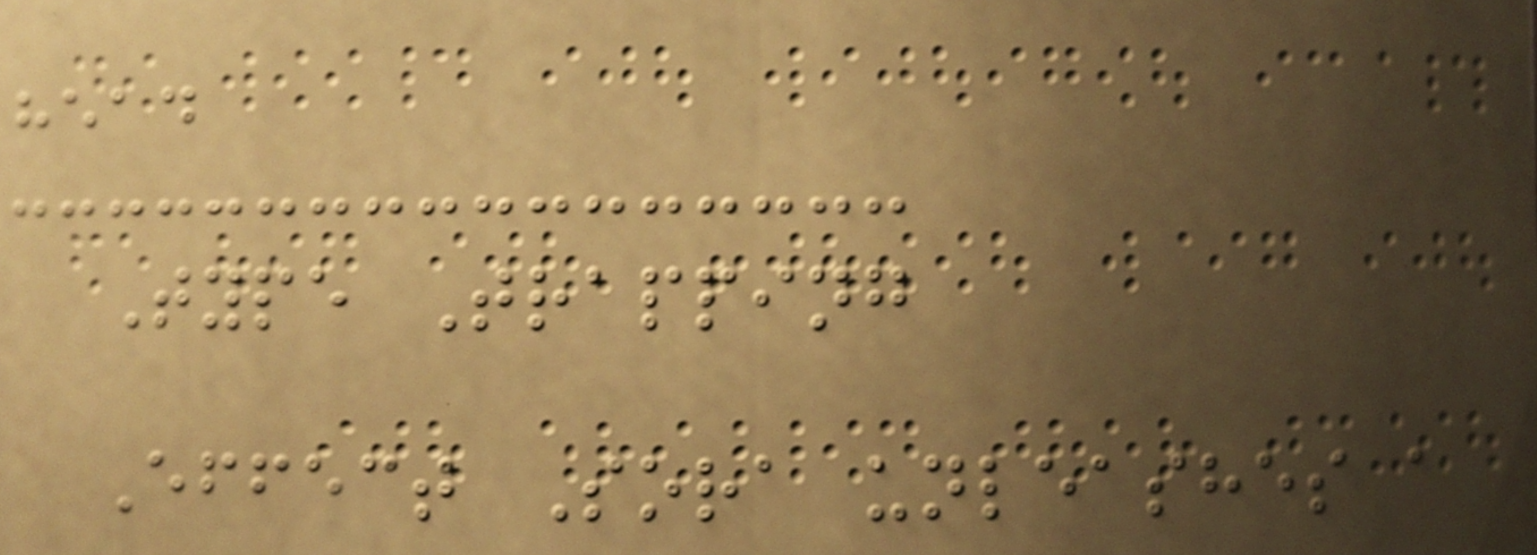head
Type Trapping
Effect Sora unleashes a
